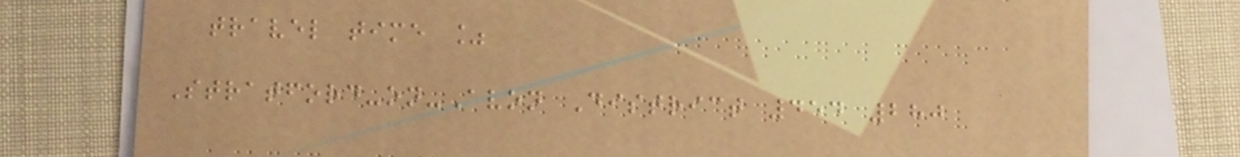travel time %
Stratford-on-Avon District 454 280
